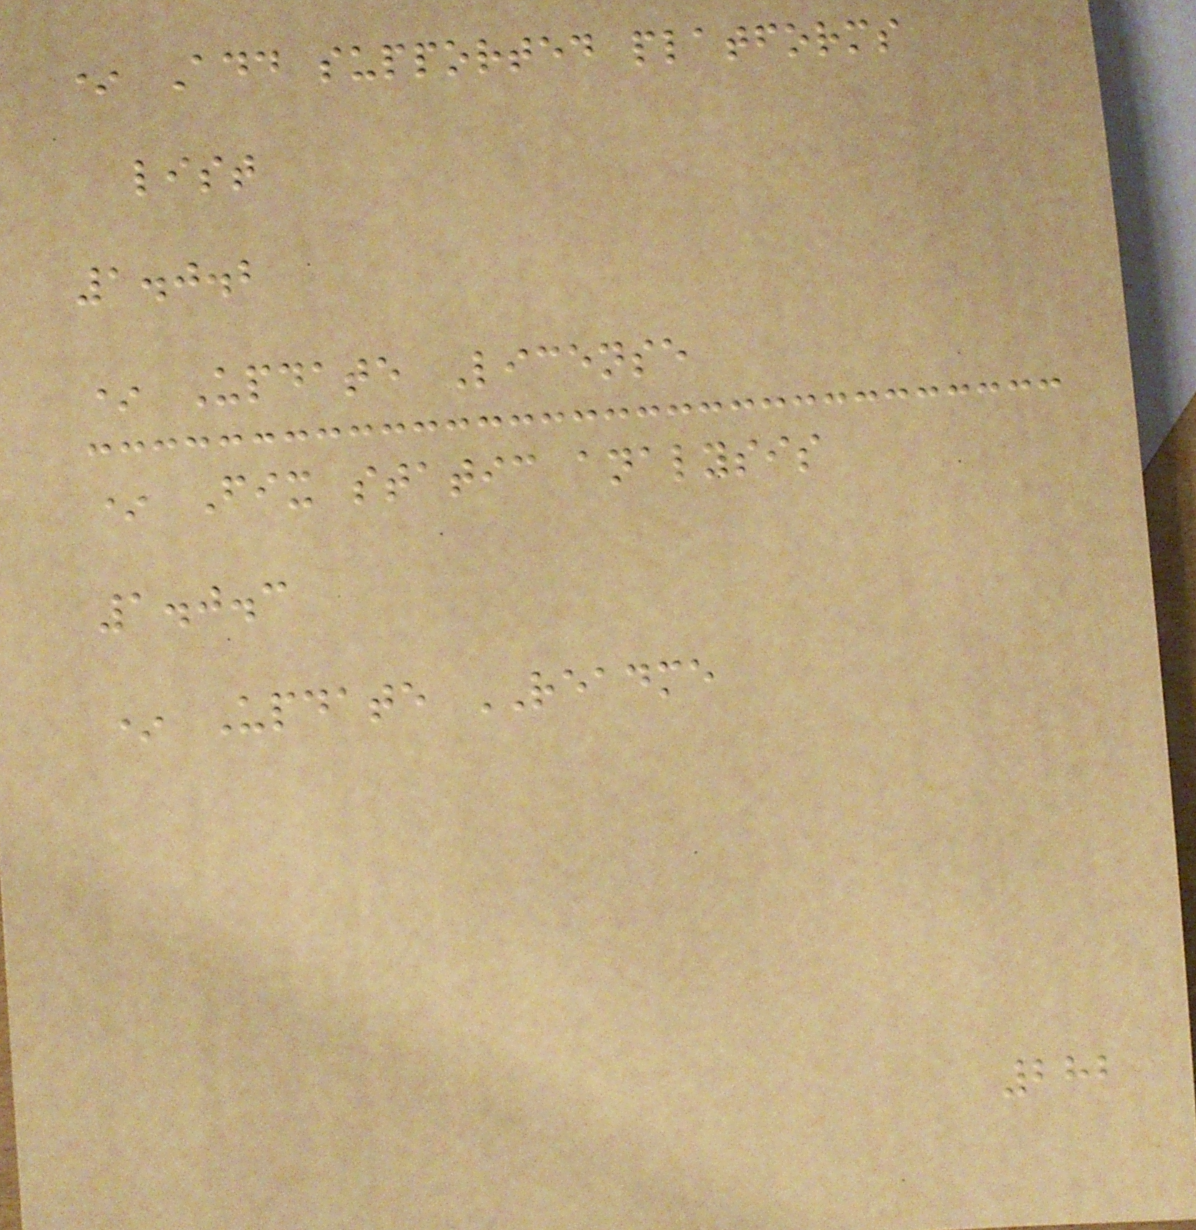* Add supported platforms
list
1.0.2
* Update License
* Fix static analysis
1.0.3
* Update README
282
